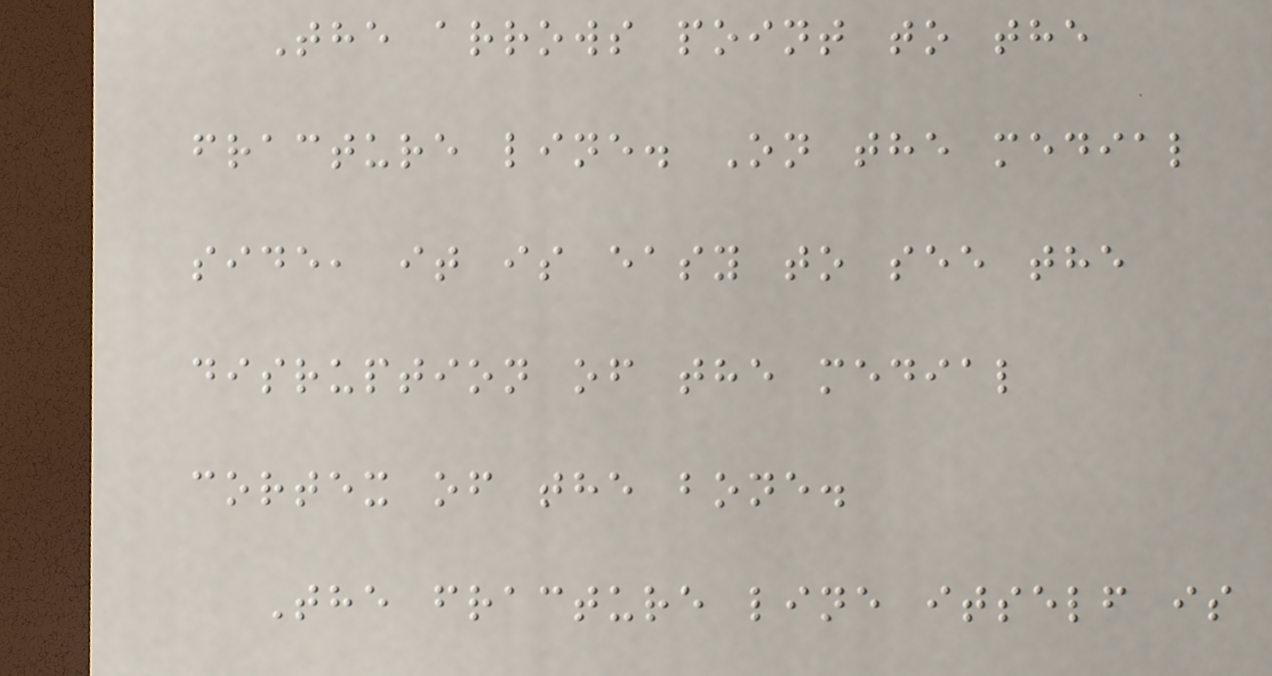The arrows point to the
fracture line. On the medial
side, it is easy to see the
disruption of the medial
cortex of the bone.
The fracture line itself is
